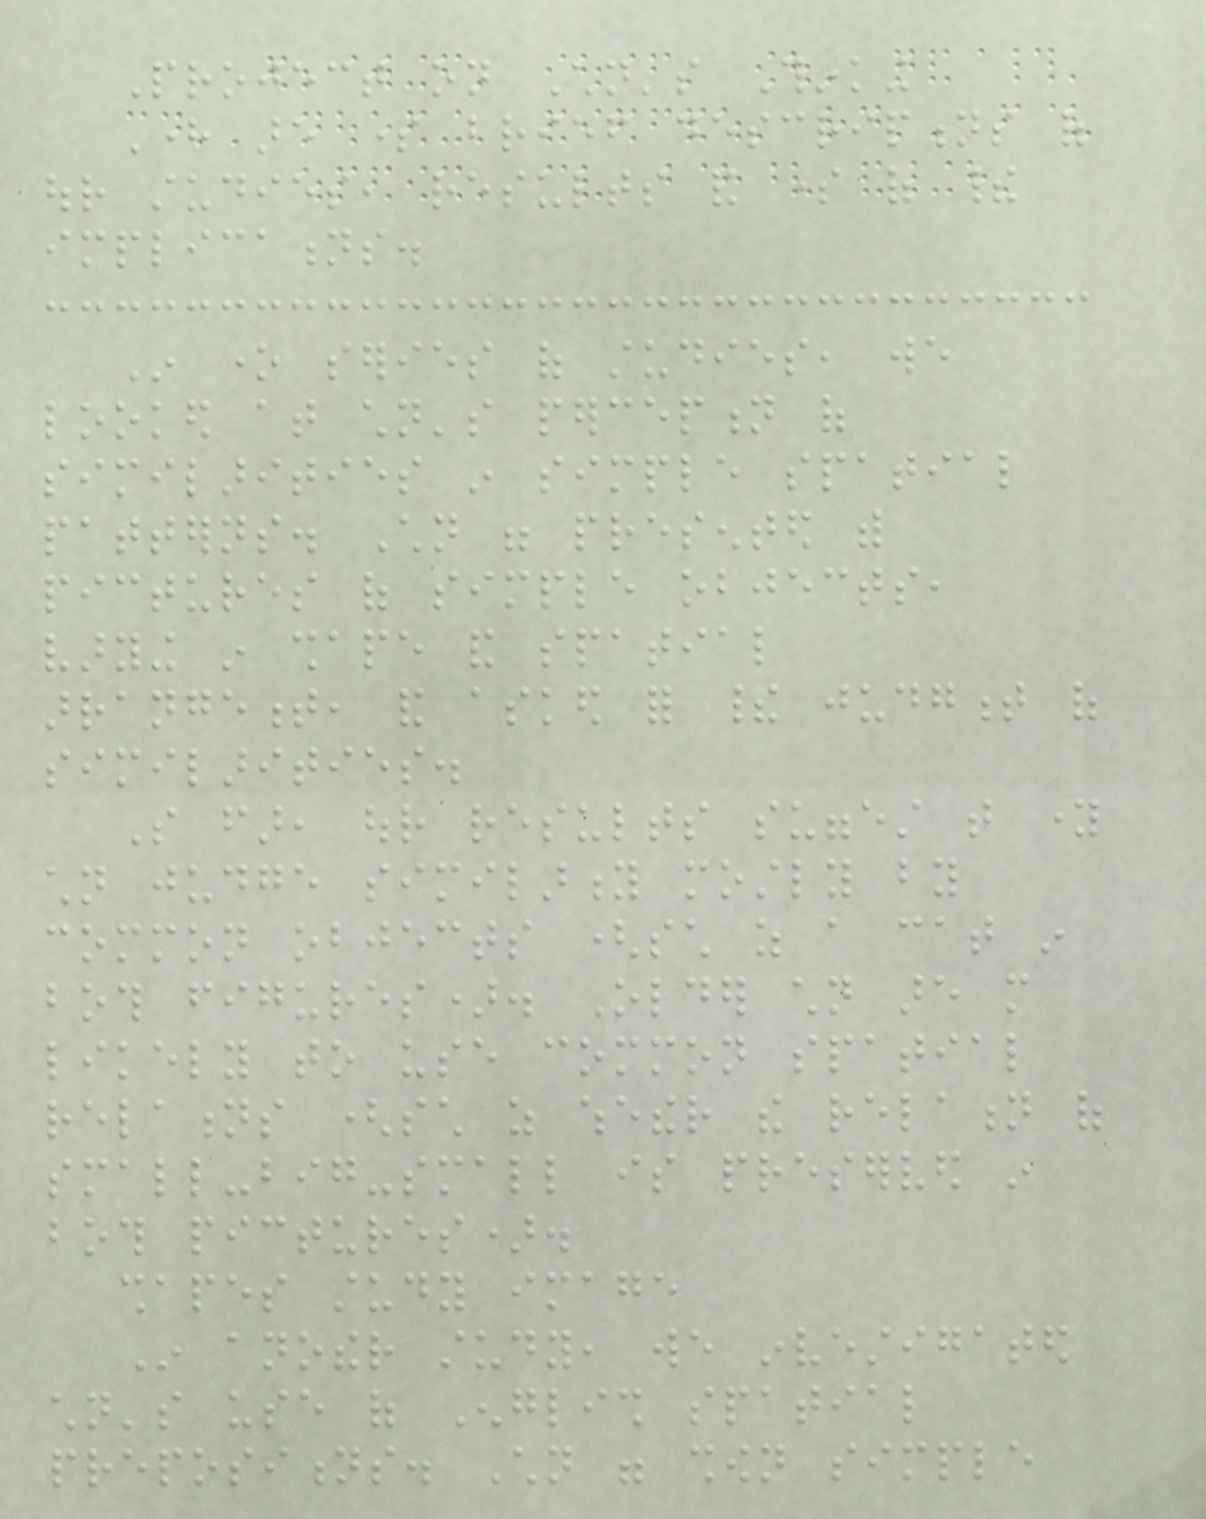Project on Children's Thinking
Here are some brief descriptions of
our studies, results and some of their
implications.
In one series of studies, we
looked at children's perception of
similarities in simple spatial
patterns. Children were presented with
pictures of simple objects,
varying in shape and spatial
arrangement, and asked for their judgment of
similarities.
So far, our results suggest that young
children judge similarity mostly by
common objects (such as a cat in
both figures). Older children are more
likely to use common spatial
relations (such as whether the relation of
small-big-small is preserved in
both pictures).
shapes study image
In another study, we investigated
children's use of English spatial
prepositions. Children were shown simple
